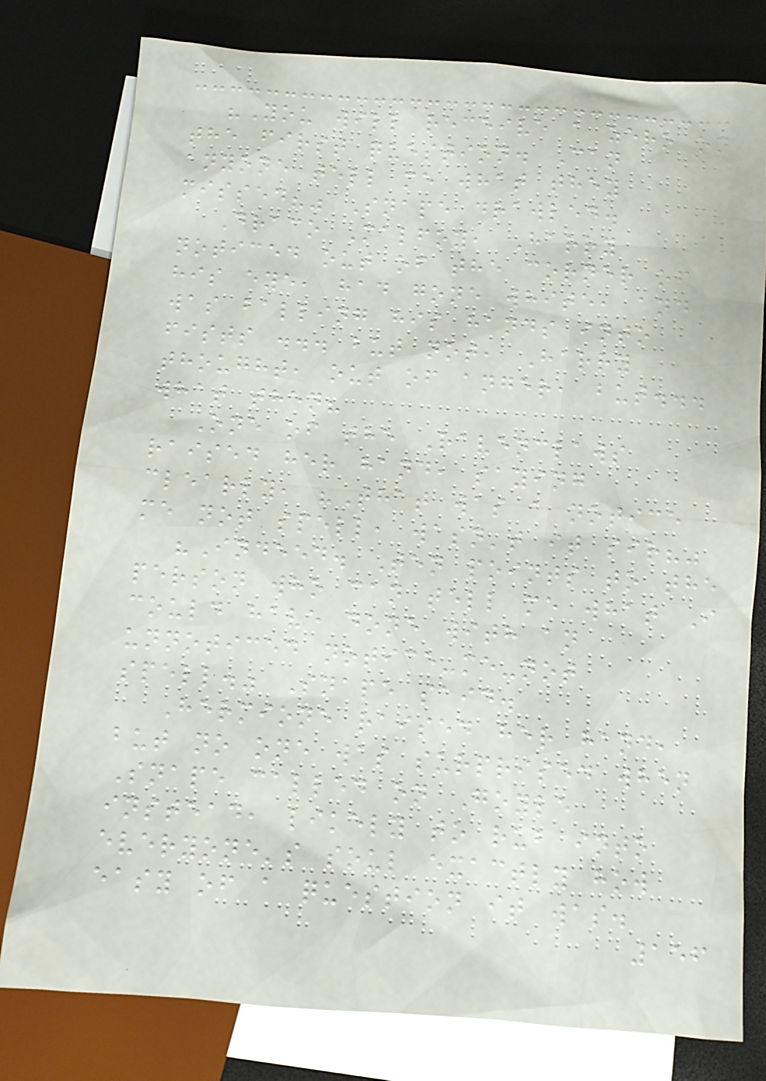"You will receive a zero on
the first question. Can
anyone tell me what they
missed?" Snape drawled.
Draco Malfoy, Harry
noticed out of the corner of
his eye, had gone white, and
was balling his hands into
fists ... but not, Harry
thought, out of anger, but...
what then?
One of the Ravenclaws
raised her hand, saying
clearly, "That was a notice
me not spell, wasn't it sir?"
"Indeed. Ten points to the
person who can tell me what I
could have done with an
unnoticed notice-me-not
spell." Snape said.
Hermione raised her hand,
but no one was surprised when
Snape called on Goyle
instead, likely to rub into
everyone's soul exactly how
easy of a question it was.
156
